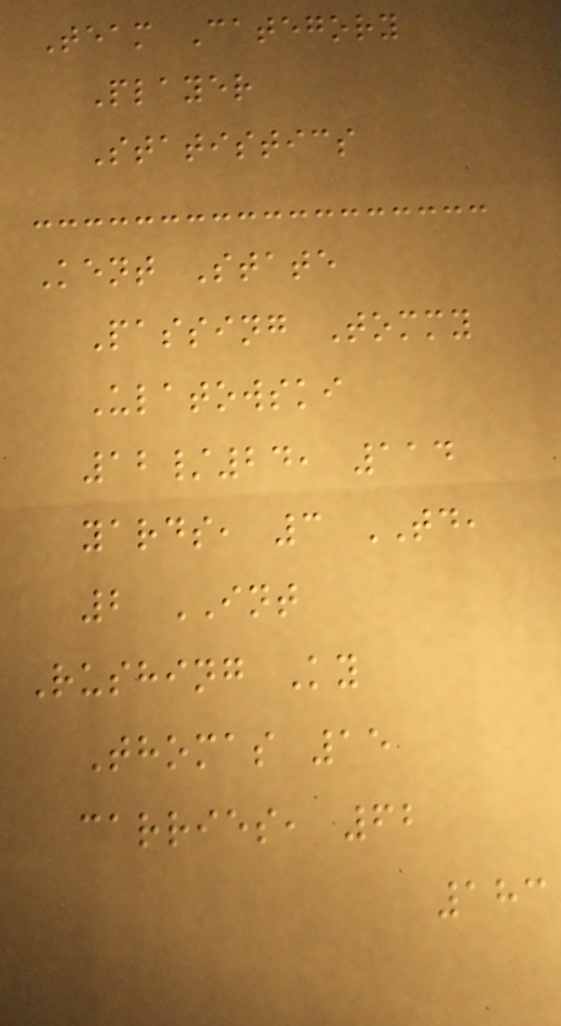Team Category
Player
Statistics
Kent State
Passing Tommy
Ulatowski
12/24, 114
yards, 3 TD,
2 INT
Rushing Ky
Thomas 15
carries, 62
183
